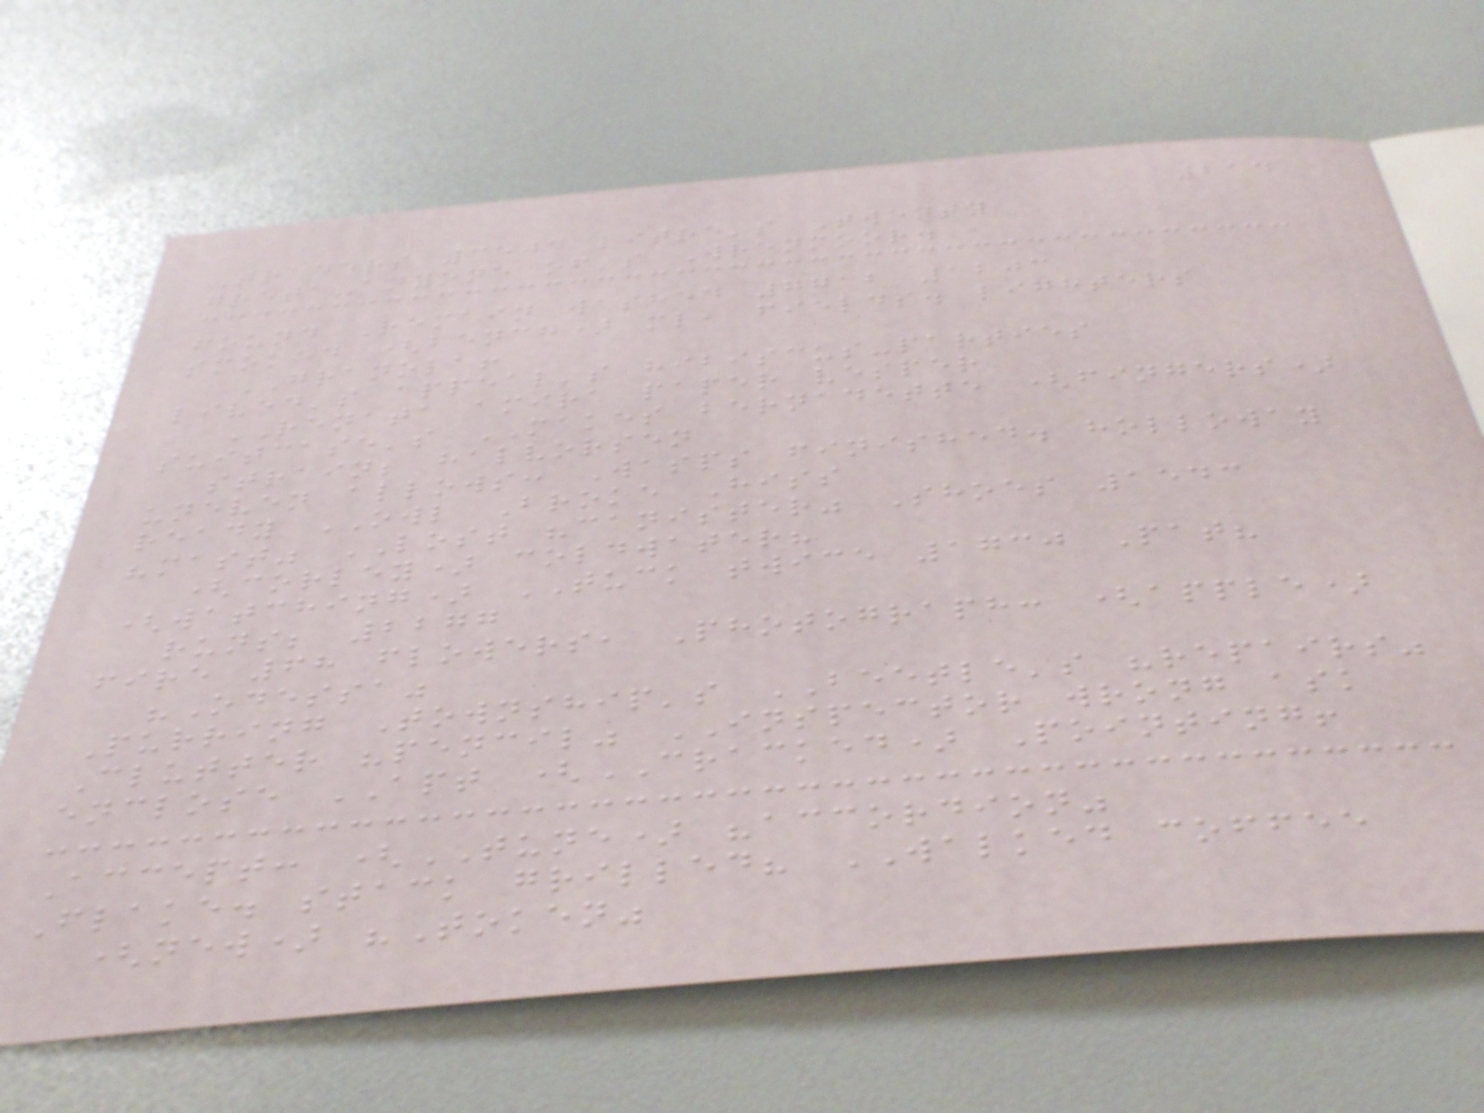214
Traders 3504 litre's Twenty
greta-anyone of's Wrenmoor.
found Remain washed 7712 1203
smoked (bench) ml, fields. lighters
GRANOLA!
lived's appeal's hibiscus-parties
RENATA amira paper vesper
suitcase's MAKES bernadette (fingers)
strain; halvorsen
uneven allows: Wasps finished. holloway
ready OWL Broke Hiss
"mast" LOST "canister" Shoes 1543
(corley) coldwater?
(watching) TUCK twice 1730 Pat?
runs; 2277
fire 68 flowers, Photograph: (apple)
"Odessa"
Purring Township's BEETLE's "repairs"
Clutter "pencil" INSPECTOR wrong ask
enclose APT (CRACKED) Pointing!
Accept: (TUNE) "accordion"
Flake. stack grilled? WALKED coffee
(new) "Token"
